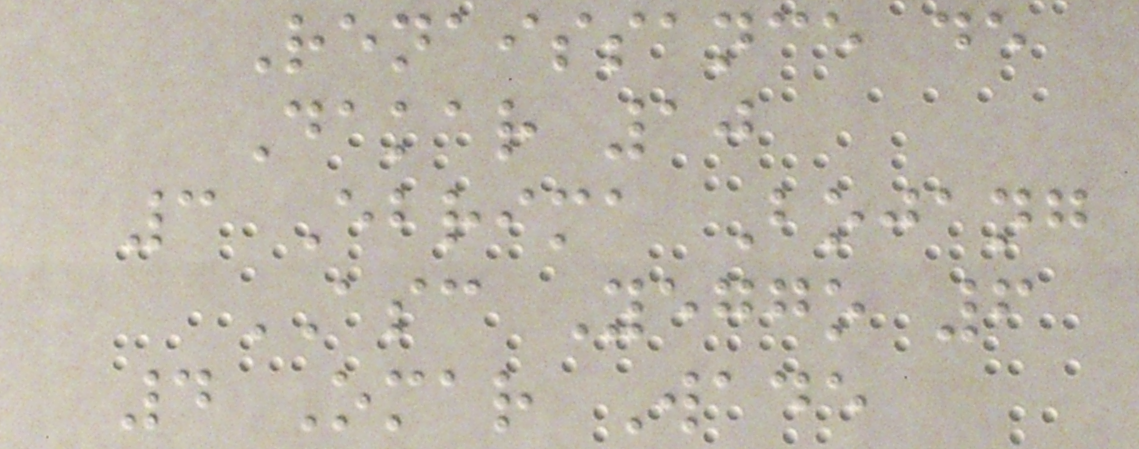Renaissance de
Dakar 10
3 Ebrima Bojang
ASC Yeggo 6
4 Omar Wade
